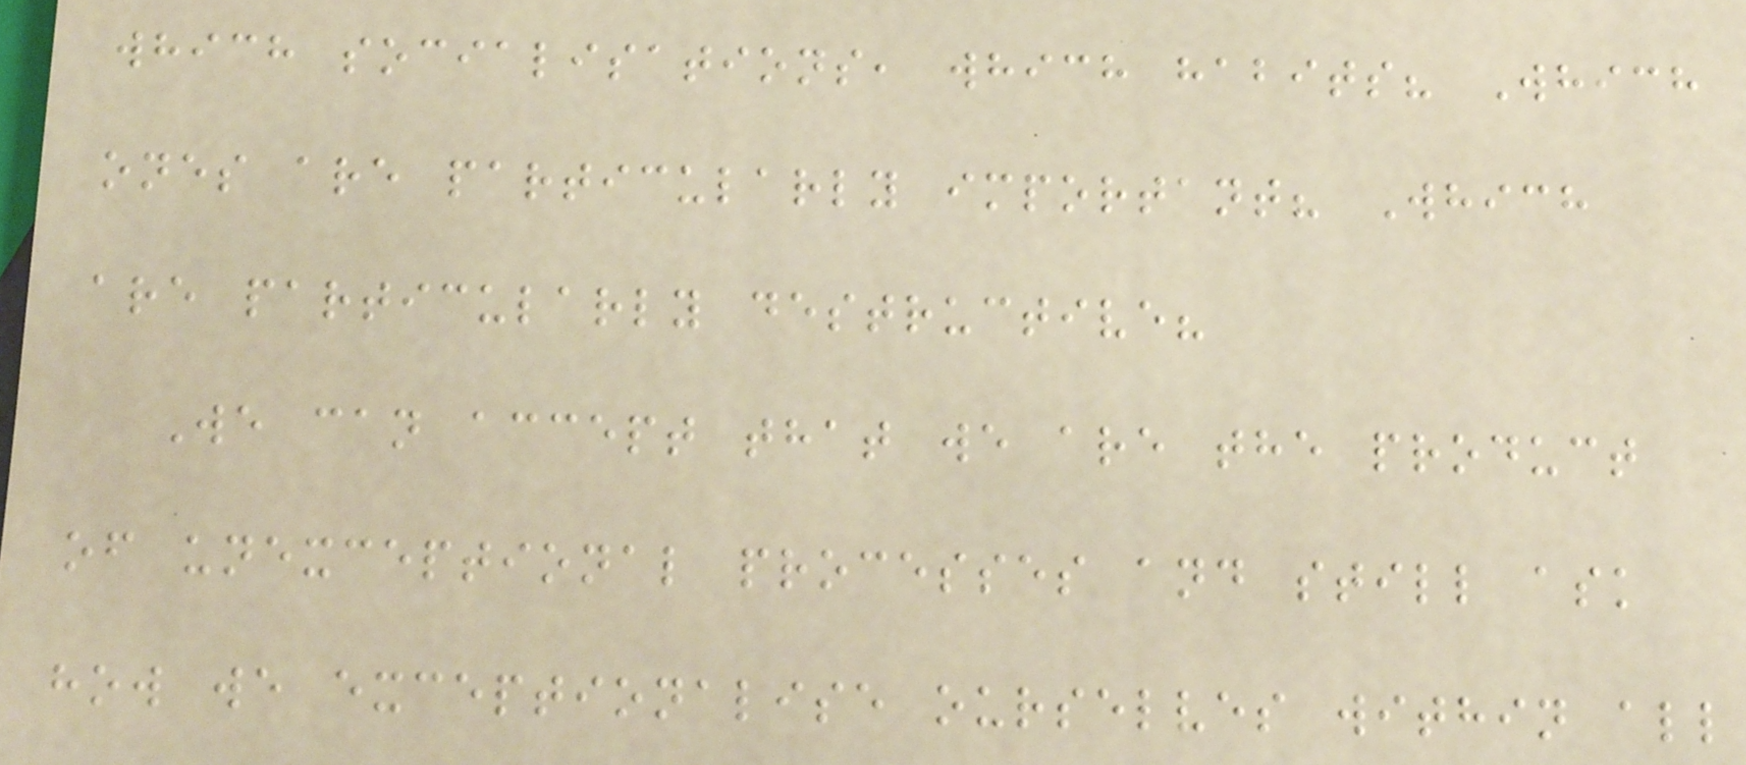which socialisations, which habits? Which
ones are particularly important? Which
are particularly destructive?
We can accept that we are the product
of unexceptional processes and still ask
how we exceptionalise ourselves within all
